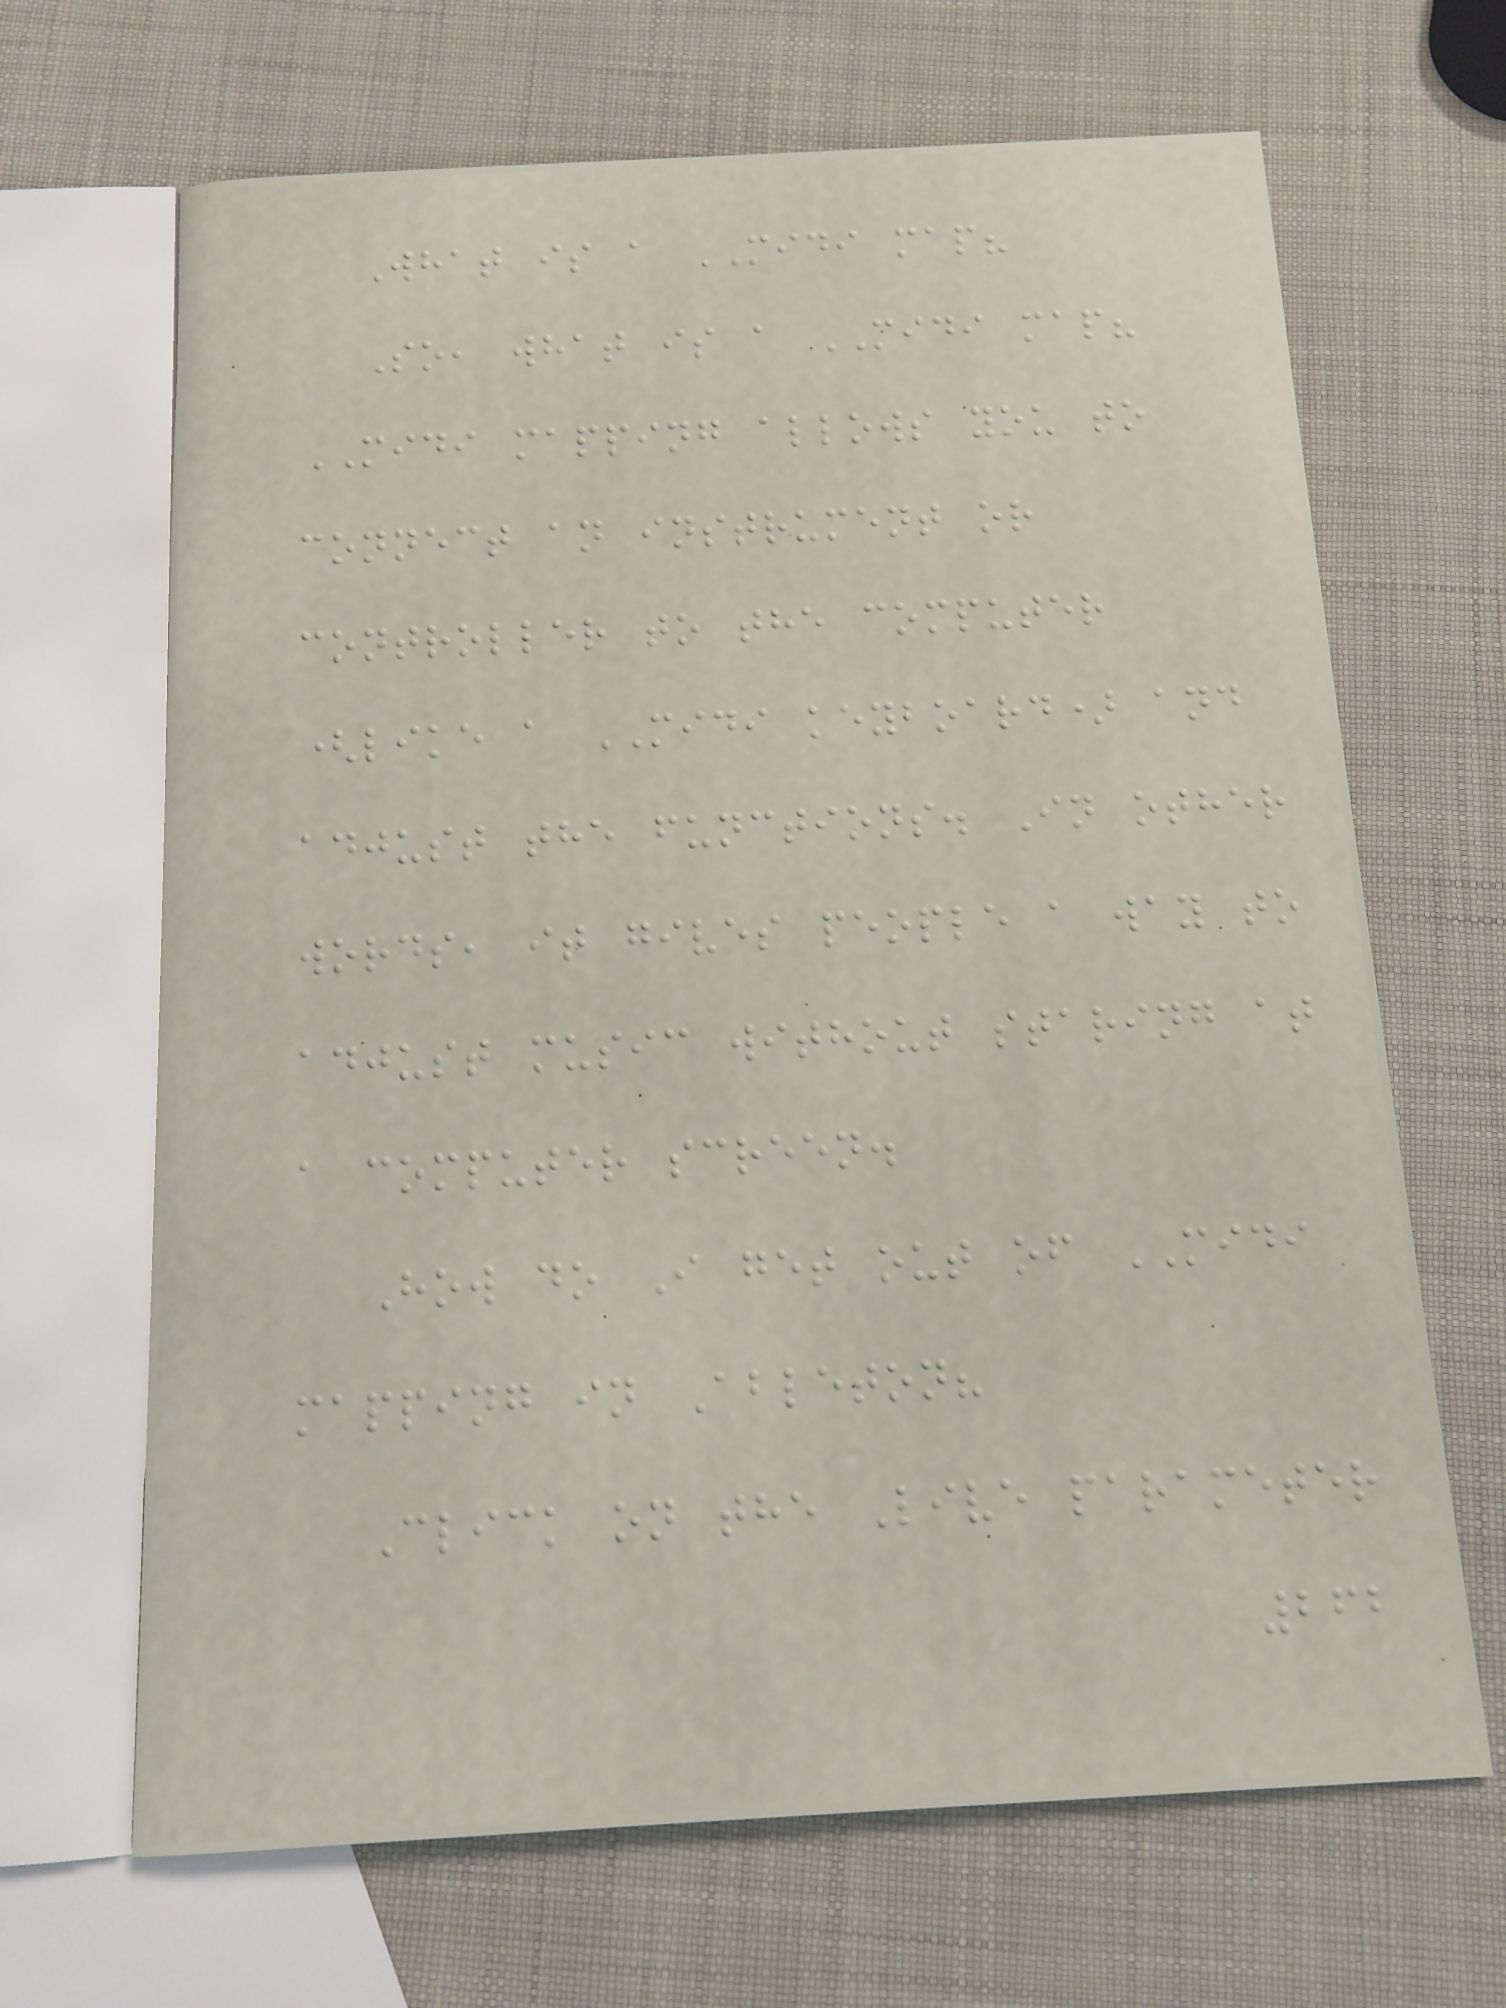What is a MIDI map?
So, what is a MIDI map?
MIDI mapping allows you to
connect an instrument or
controller to the computer
(like a MIDI keyboard) and
adjust the functions. In other
words, it gives people a way to
adjust music without staring at
a computer screen.
How do I get out of MIDI
mapping in Ableton?
Click on the Live parameter
262
